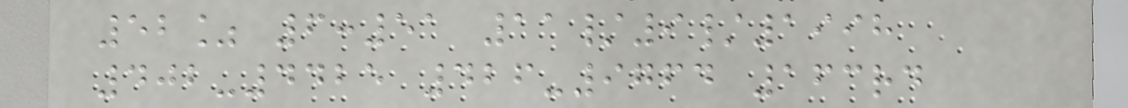52% 6:51 11/9/1998
402-4425 426-9764 163rd
